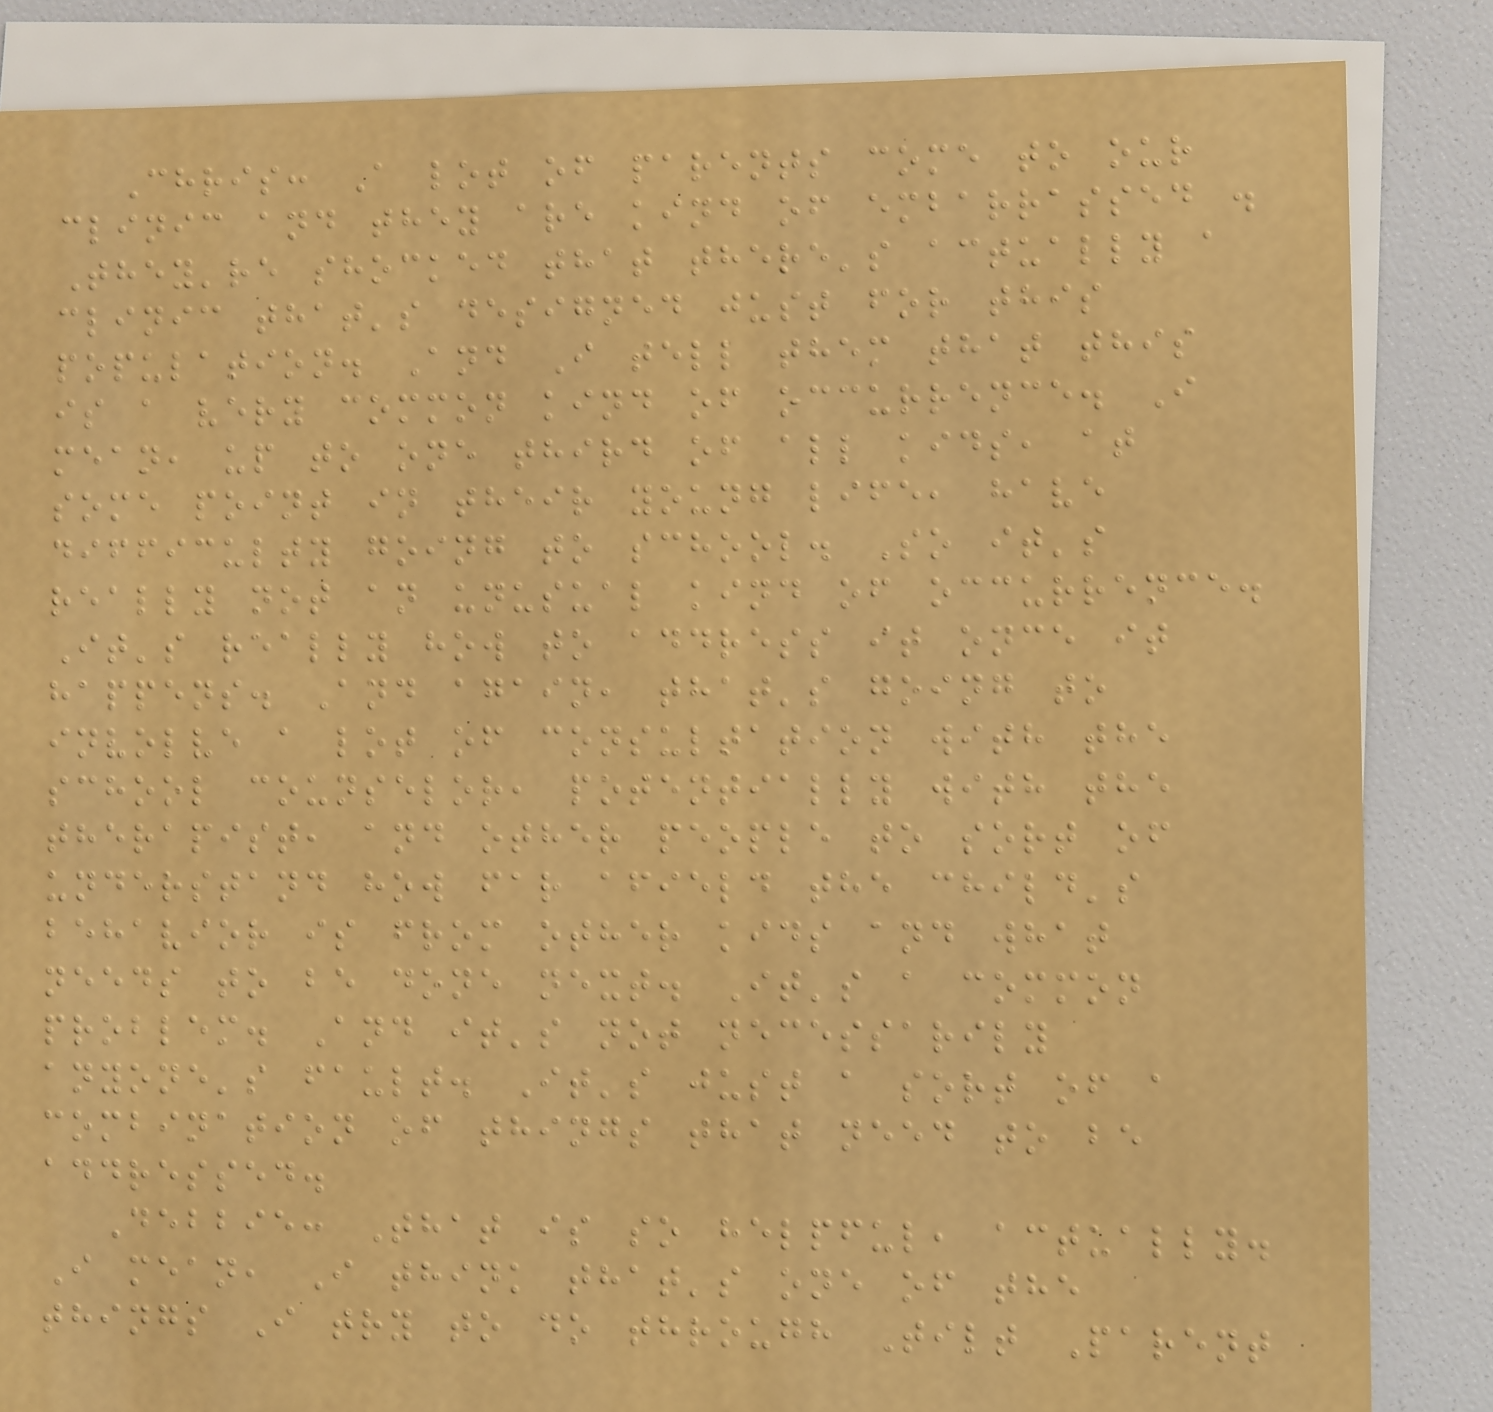Chris: A lot of parents come to our
clinic and they are kind of embarrassed .
They're shocked that there's actually a
clinic that's designed just for this
population. And I tell them that this
is a very common kind of occurrence. I
mean, up to one third of all kids, at
some point in their young life, have
difficulty going to school. So it's
really not an unusual kind of occurrence.
It's really how to address it once it
happens. And again, that's going to
involve a lot of consultation with the
school counselor, potentially with the
therapist, and other people to sort of
understand how far afield the child's
behavior is from other kids and what
needs to be done next. It's a common
problem. And it's not necessarily
anyone's fault. It's just a sort of a
combination of things that need to be
addressed.
Debbie: That is so helpful, actually.
I mean, I think that's one of the
things I try to do through Tilt Parent
